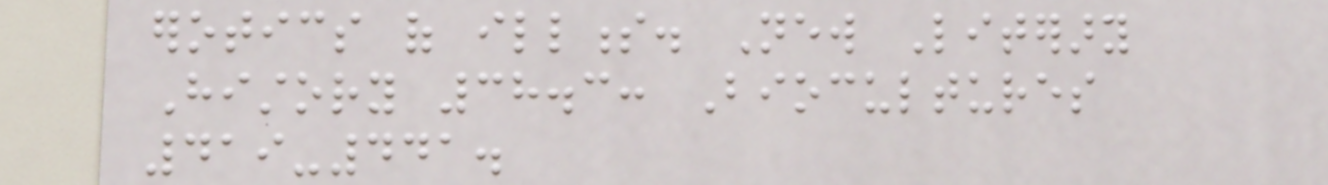erotics of illness. New Literary
History 38.3: Biocultures
419-441.
